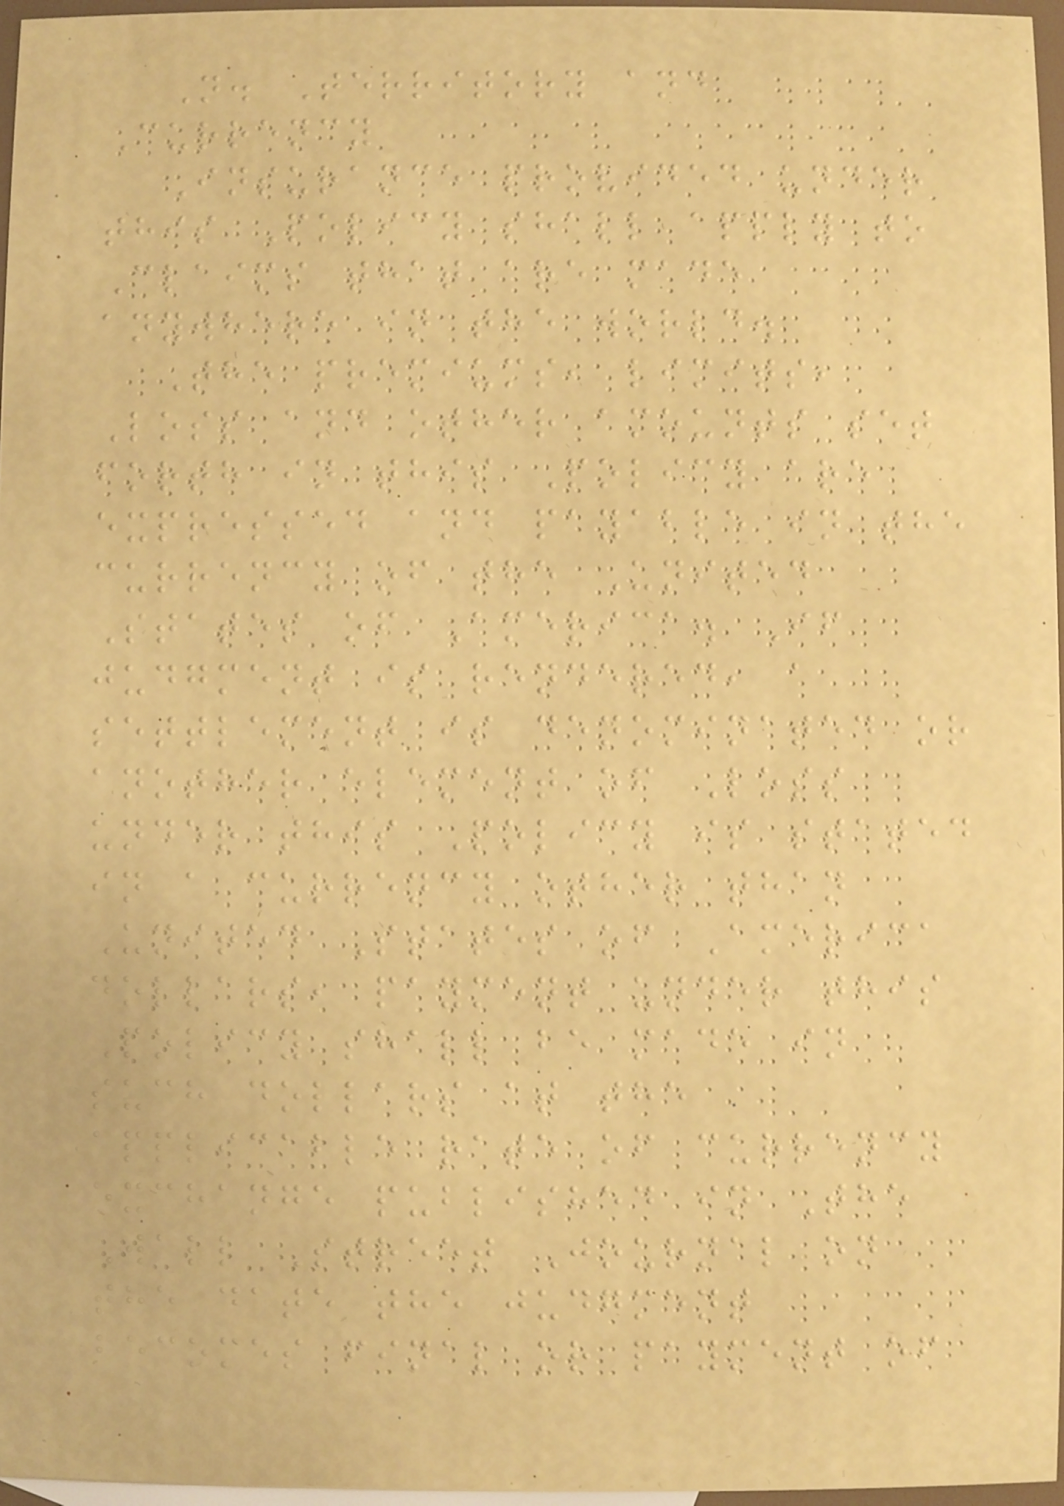N. Territory and
Currency
Insurance provided under
this Policy shall apply to
Claims that are made
anywhere in the world.
The premiums, limits,
Loss and other amounts set
forth in this Policy are
expressed and payable in the
currency of the United
States of America. If
judgment is rendered, a
settlement is denominated or
another element of Loss
under this Policy is stated
in a currency other than
United States of America
dollars, payment under this
Policy shall be made in
such dollars at the
applicable rate of currency
exchange published in The
Wall Street Journal on
the date the judgment
becomes final or payment of
